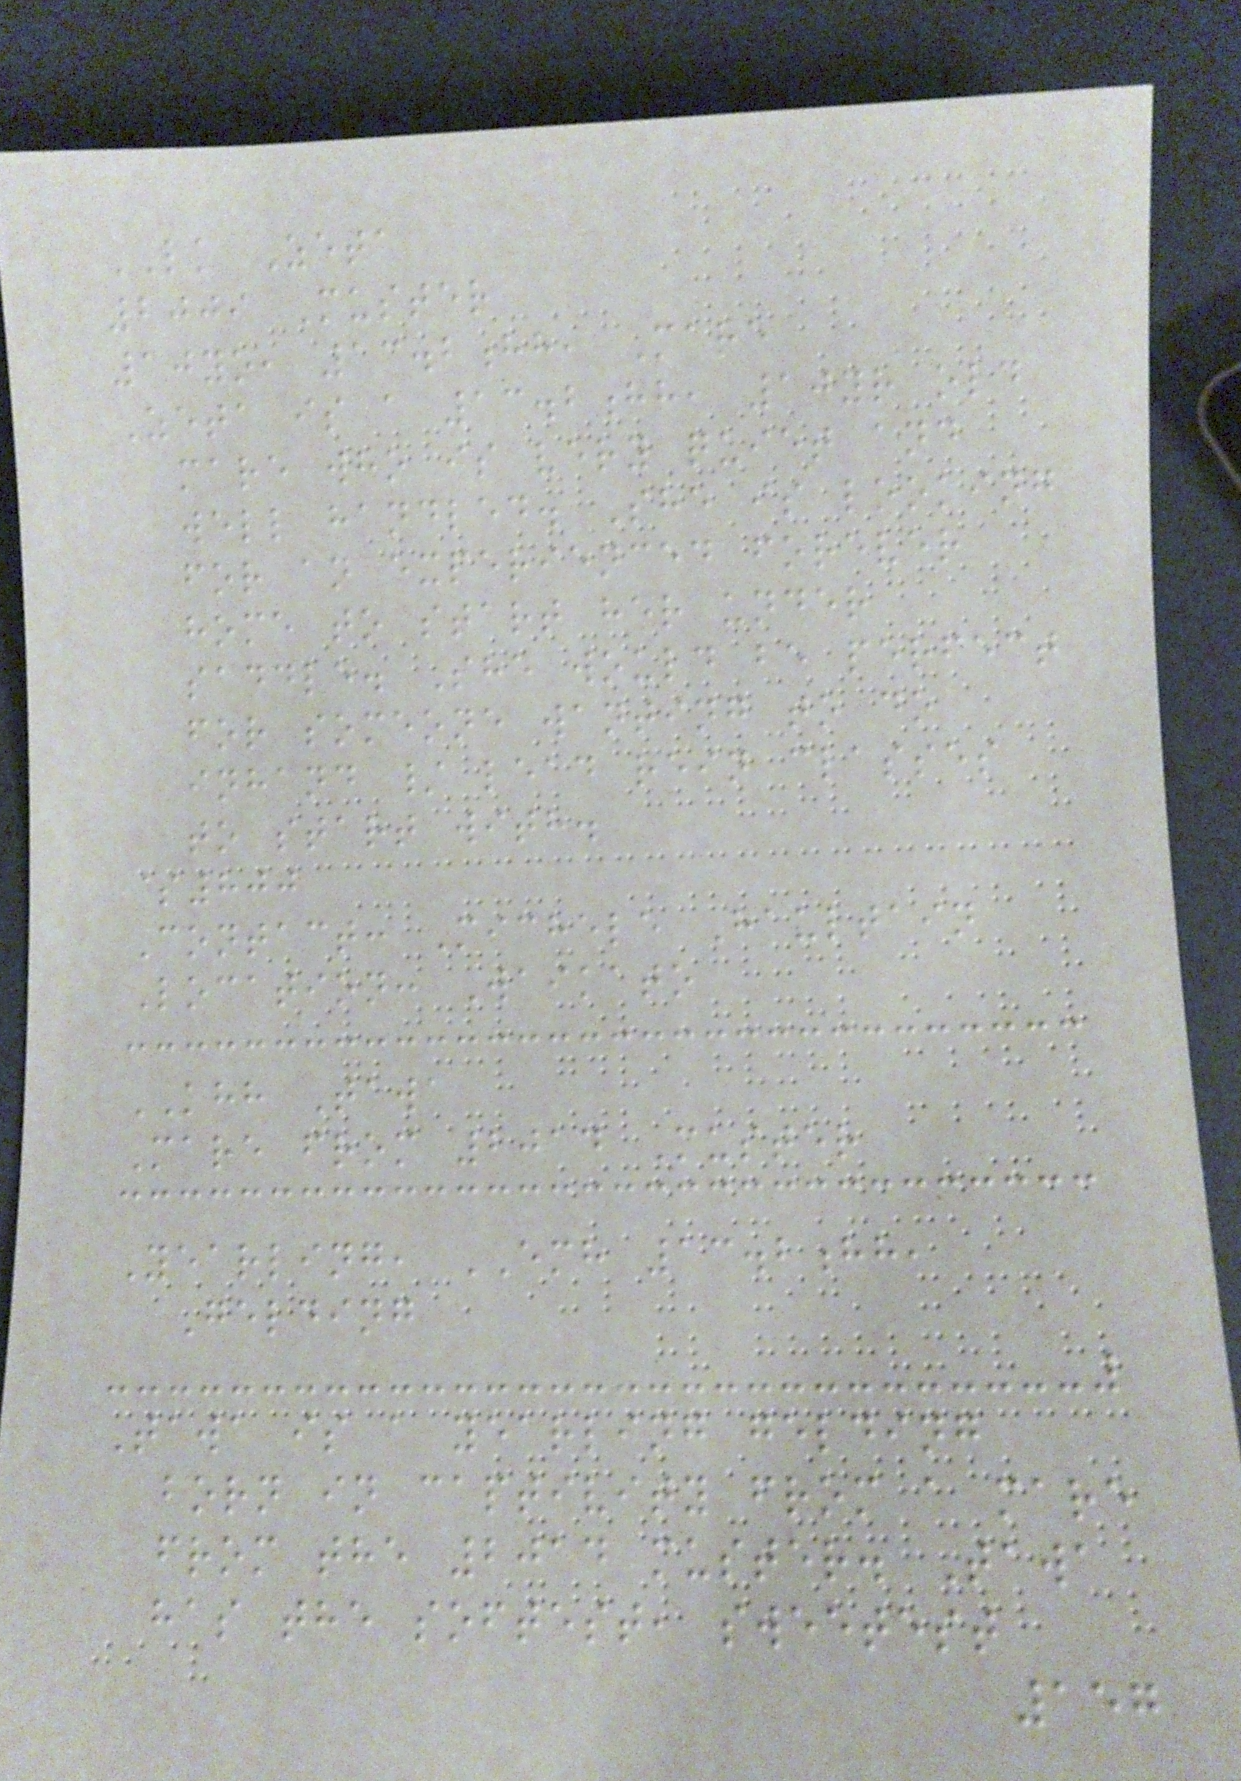LK Zeta
2009 Muster
10yo, 13.2hh, Mare
Zeta is a 13.2hh, 10yr old
mare who is very quiet and
well handled. She is looking
for an experienced forever
home to start her under
saddle. She would be perfect
for someone wanting to do
inhand / lead rein classes
to start with.
$800
Contact: Michele Haultain
Location: Waikato
KHH Tawa
Mare from 2014 Muster
Yearling, EMH 13.2hh,
Gelding
Tawa is a yearling gelding
born in captivity from a mare
from the 2014 muster. Tawa
has the softest, sweetest
157
